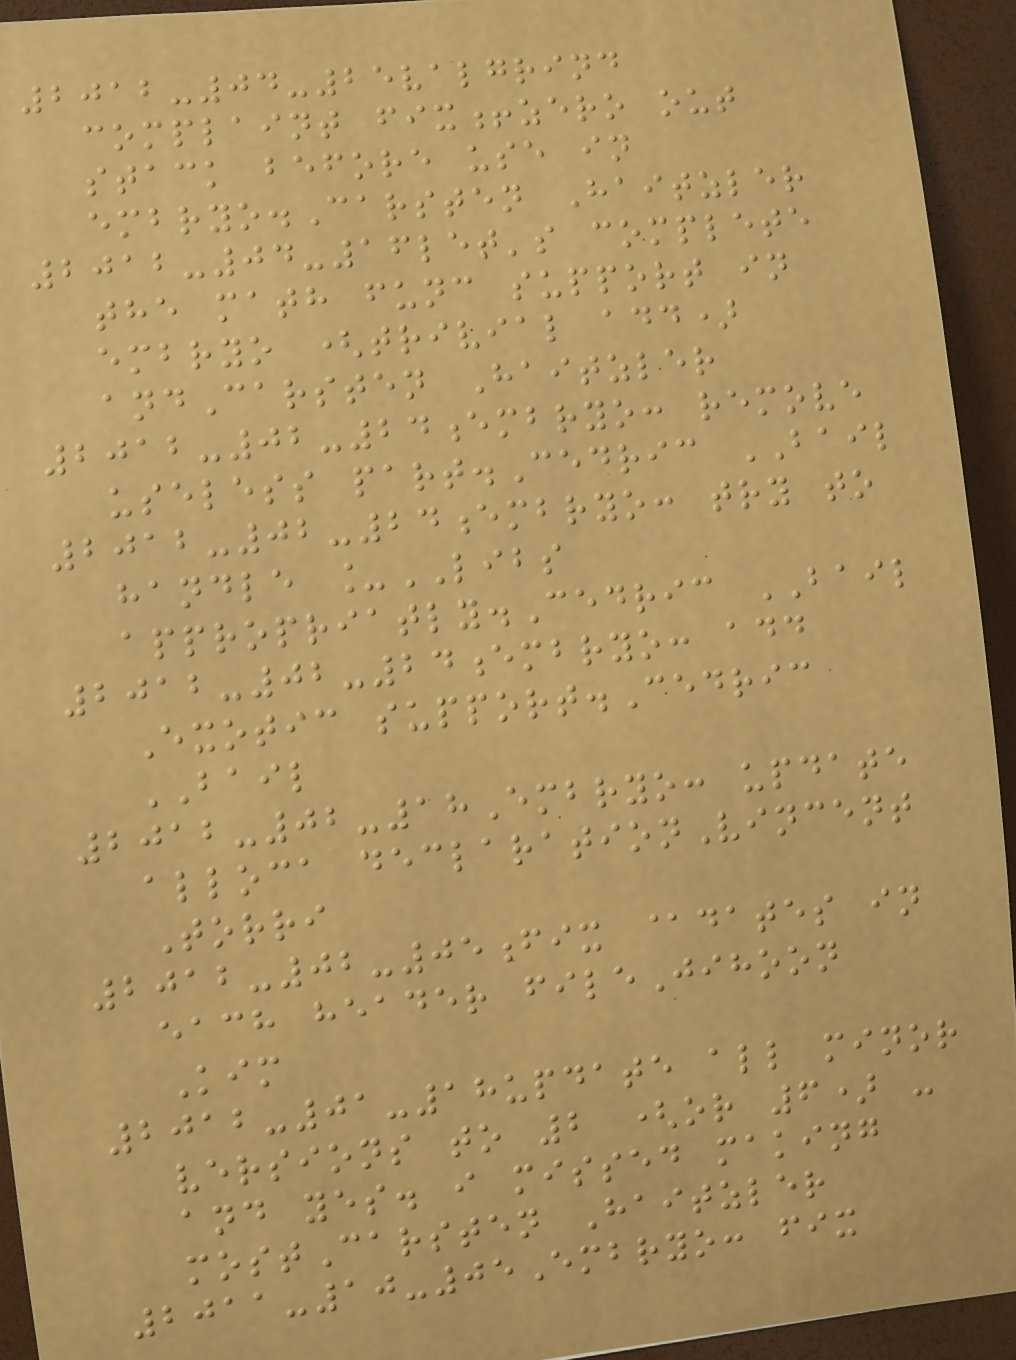2012-04-25valgrind
complaint fix!zero out
stack before use in
embryo.Carsten Haitzler
2012-04-16let's complete
the math func support in
embryo (trivial add)
andCarsten Haitzler
2012-02-24embryo: remove
useless part.Cedric BAIL
2012-02-24embryo: try to
handle _LIBS
appropriatly.Cedric BAIL
2012-02-24embryo: add
Exotic support.Cedric
BAIL
2012-02-18Embryo: update
alloca declarationVincent
Torri
2012-02-05fix @dates in
each header fileJihoon
Kim
2012-01-18update all minor
versions to 2 (or 6) -
and yes. i missed making
mostCarsten Haitzler
2011-10-05Embryo: fix
